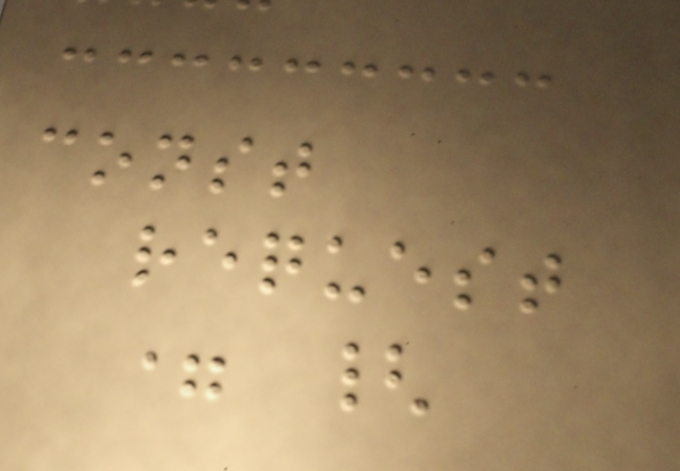const
request
= {
